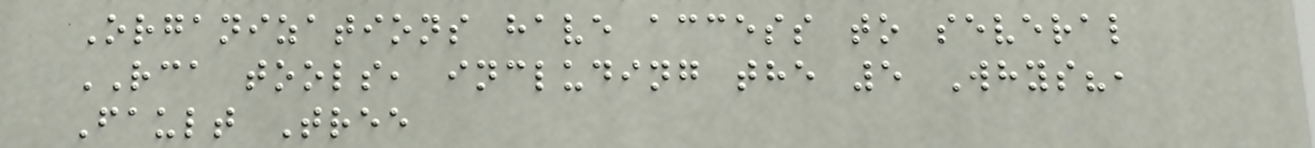Organizations have access to several
RCA tools, including the 5 Whys?,
Fault Tree
